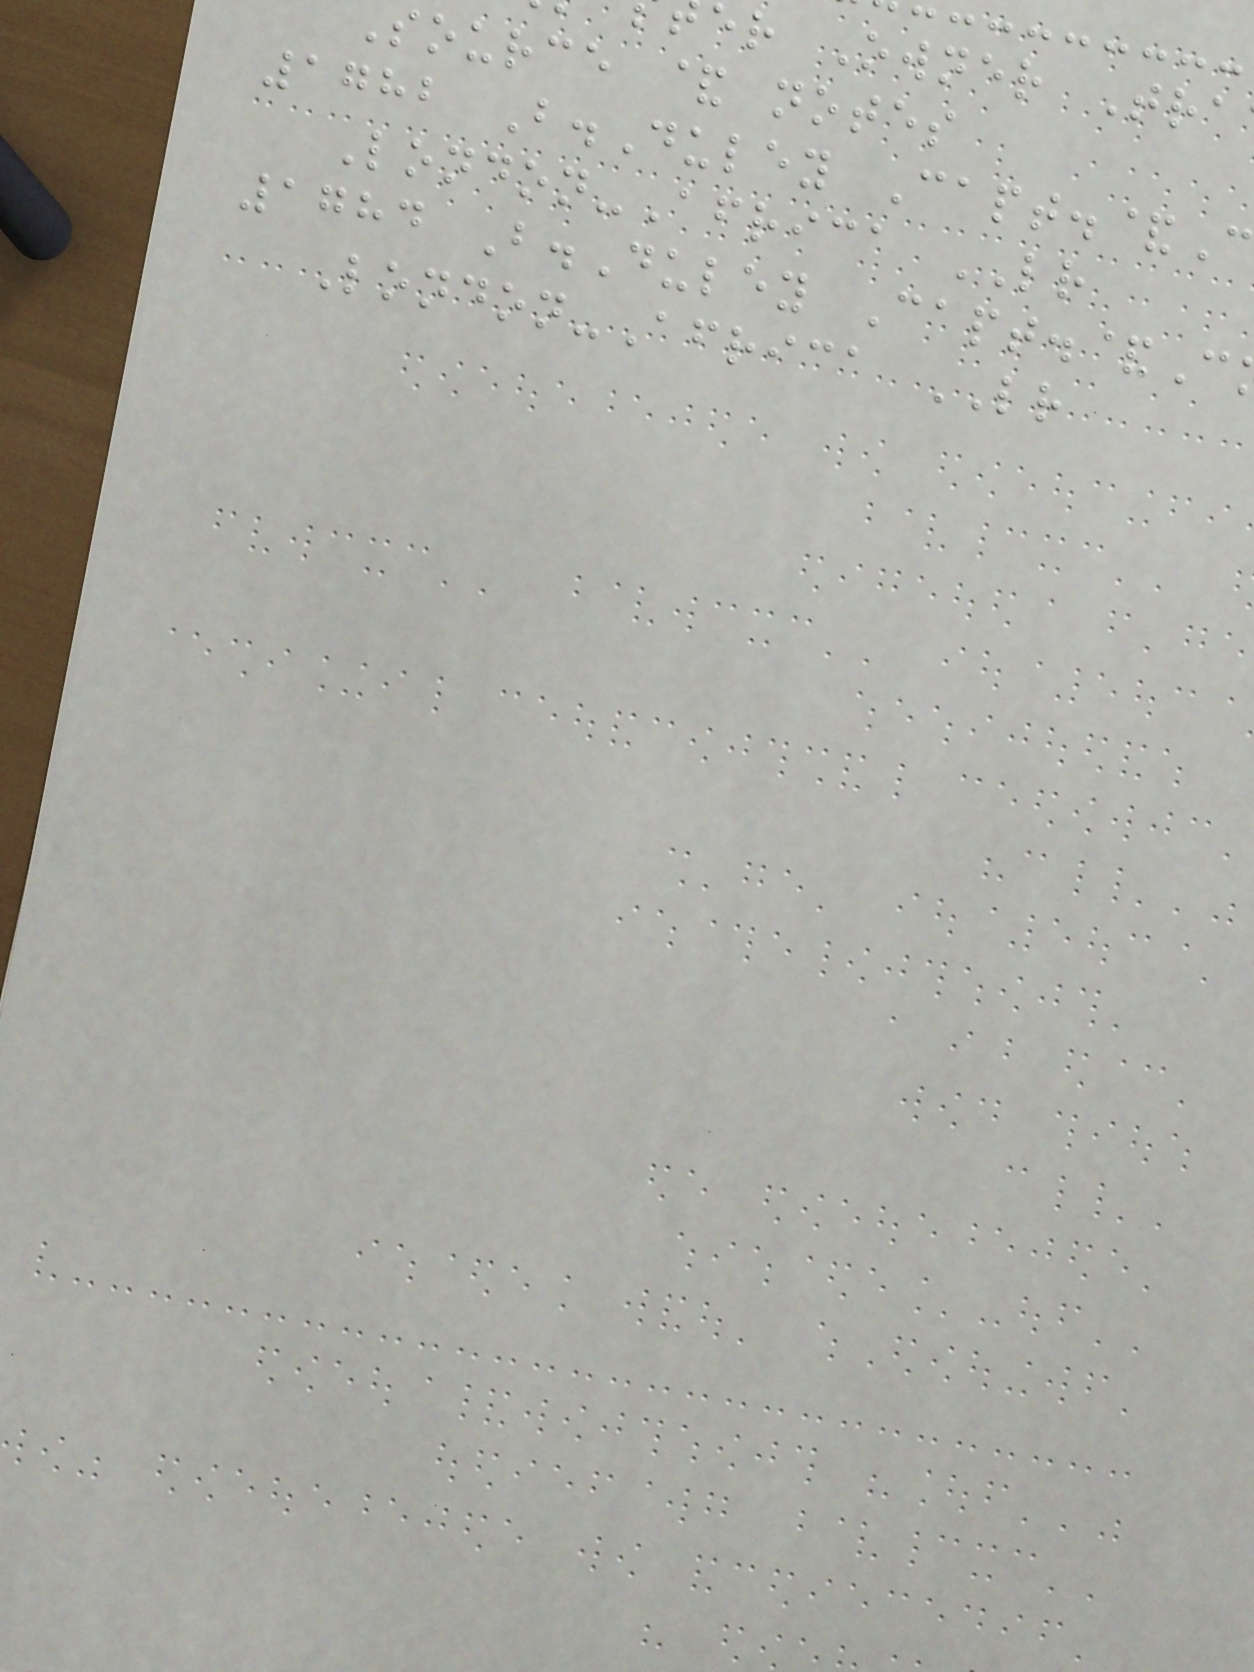er Owner Tra
source & notes
1782 B.Duley Capt.&C
London-Africa LR
1784 B.Duley Capt.&C
London-Africa LR
